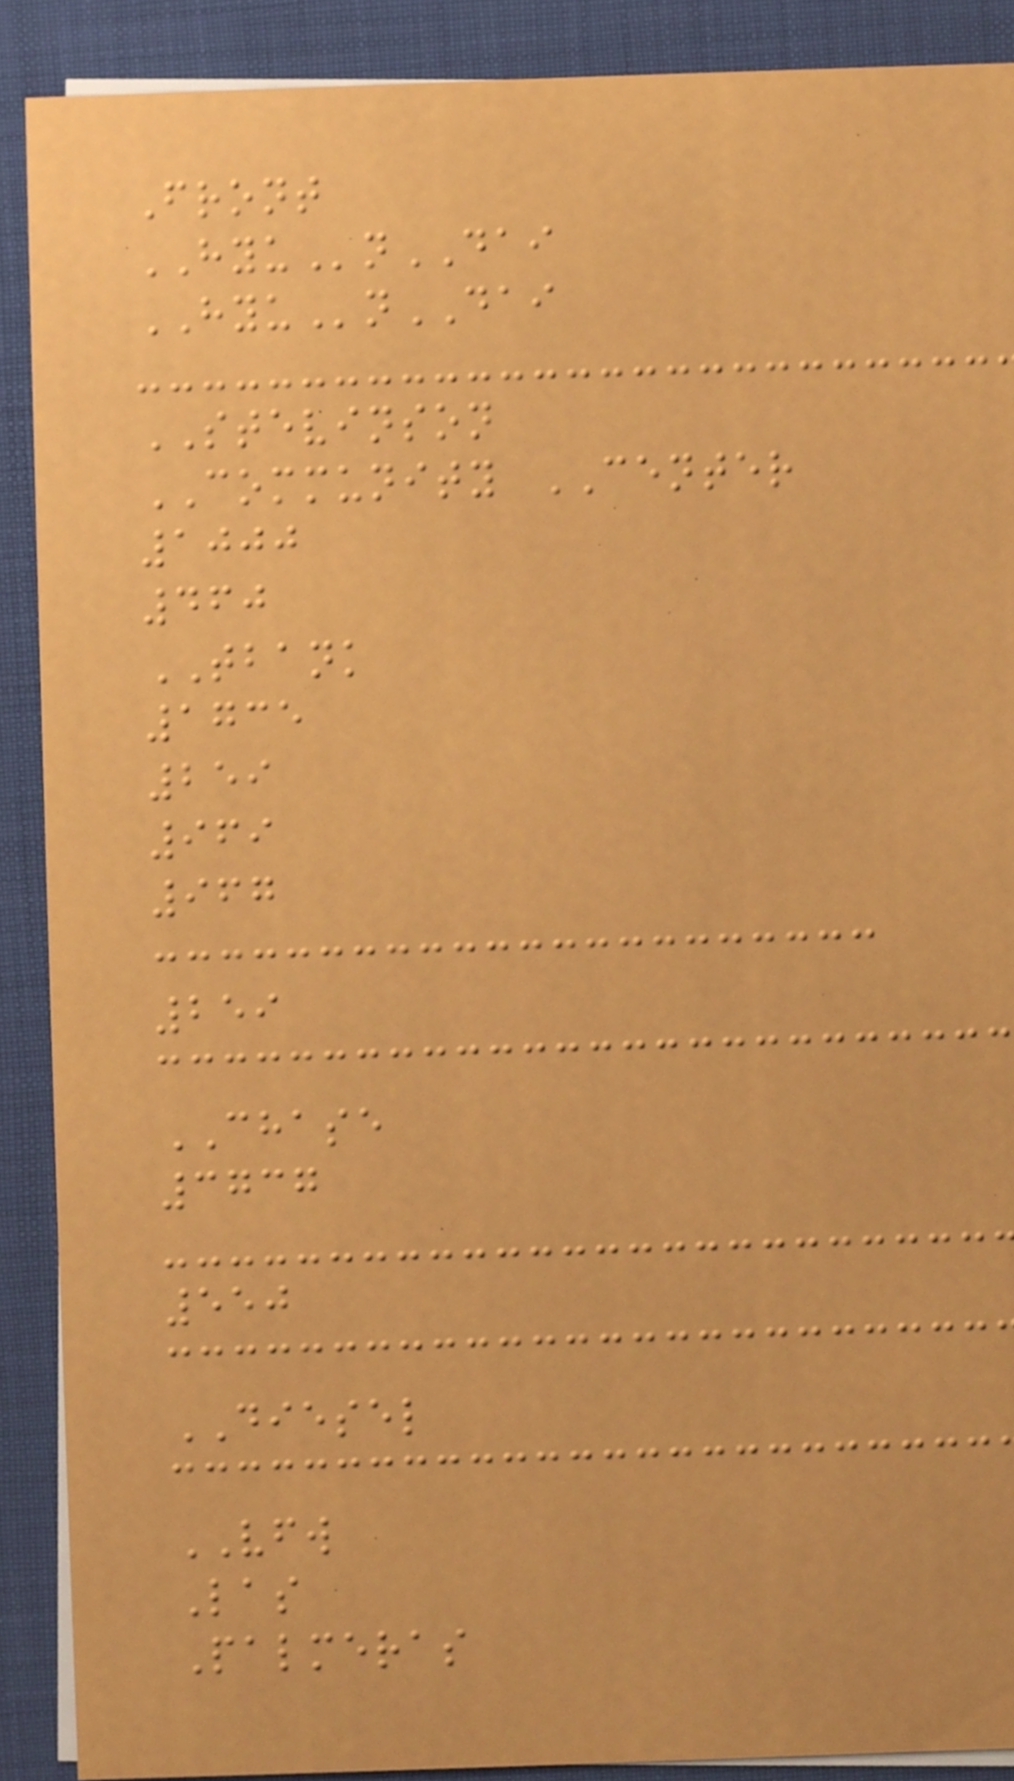Front
HYUnDAI
HYUnDAI
STEVINSON
COMMUNITY CENTER
1000
460
TBANK
1735
259
969
967
259
CHASE
3737
550
DIESEL
VFW
Las
Palmeras
